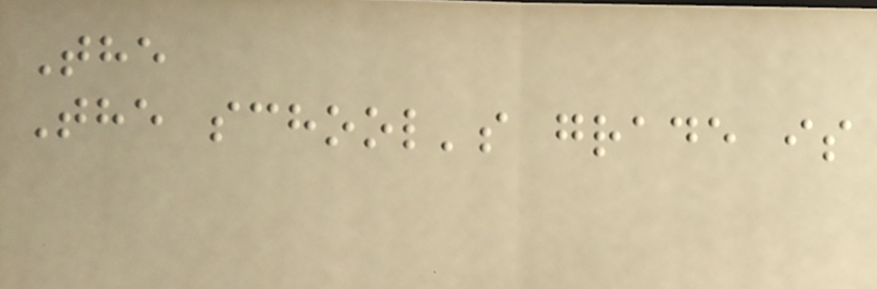The
The school's grade is
